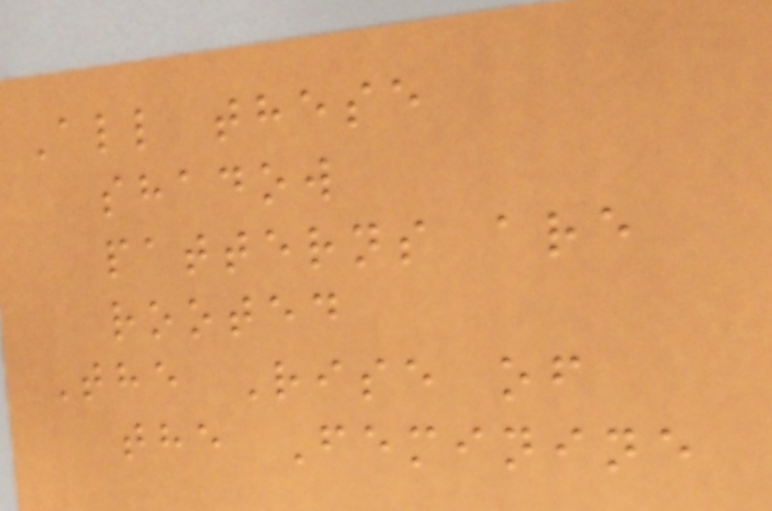All these
shadow
patterns are
rooted
The Rise of
the Feminine
